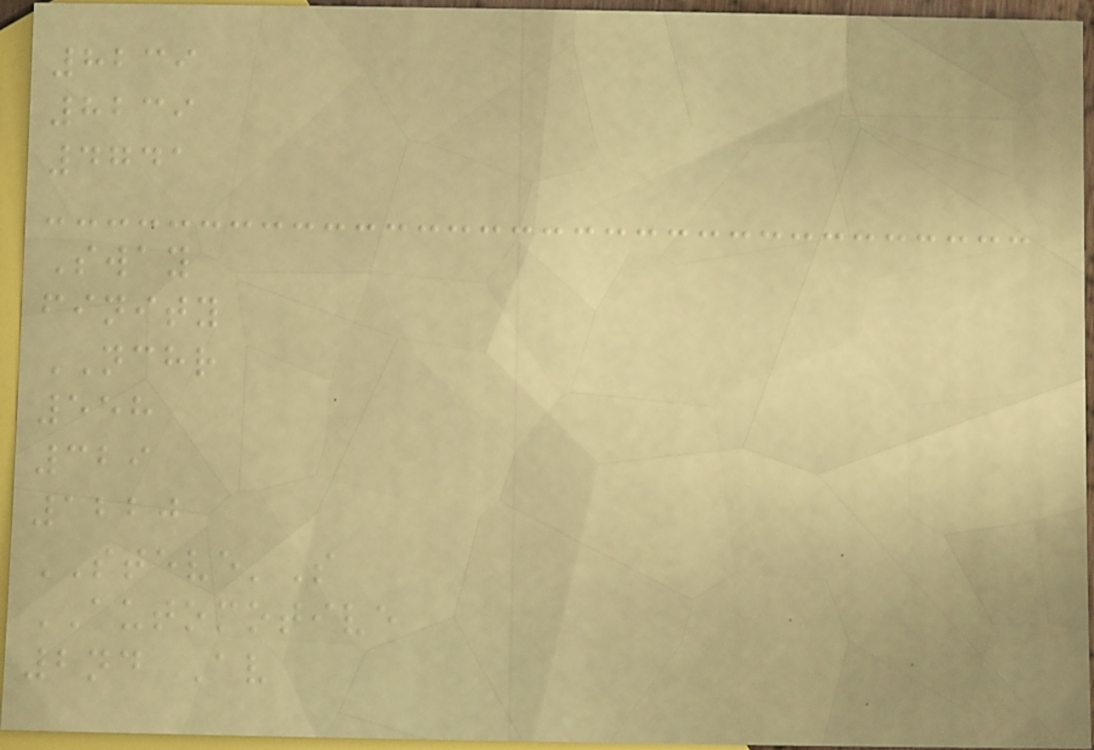8239
8239
4741
Sway
finity
NCHR
558
329
1220
STEVE'S
AUTOMOTIVE
2nd Av
